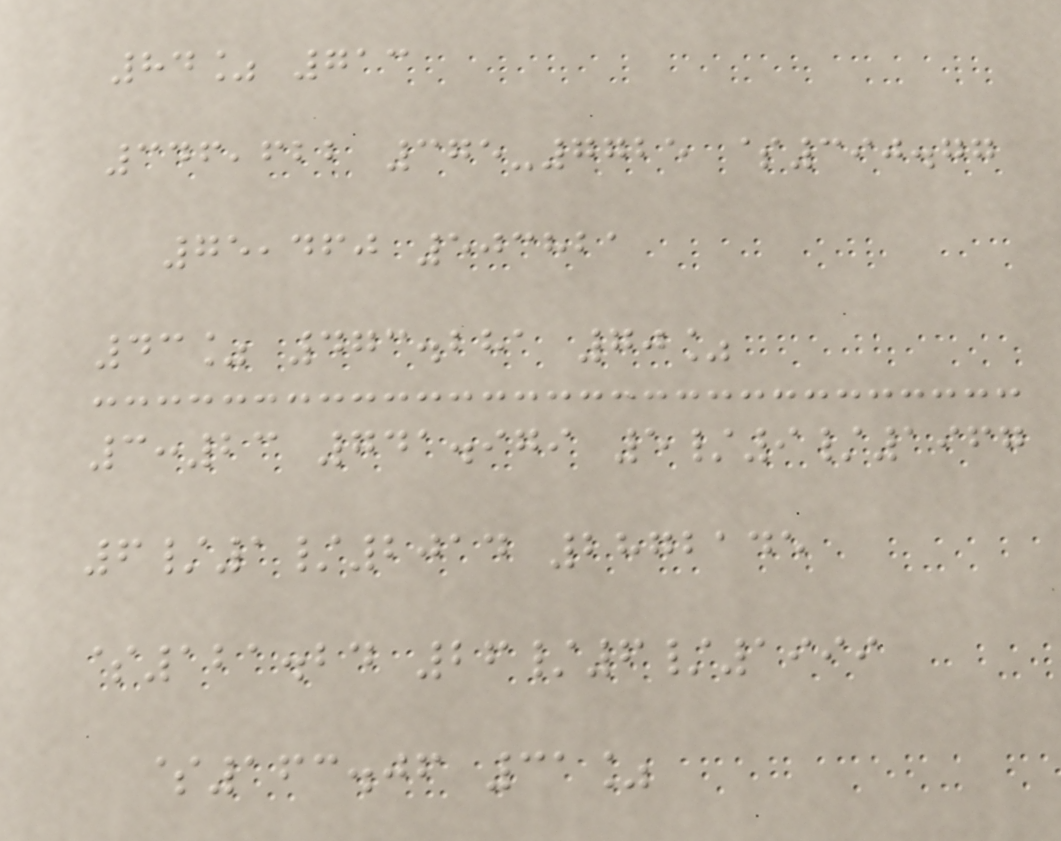84% 713
346,622 375-7725 $390.77
75,460 503821
43% 473.281 70%
3:23 741.979 5/9/1967
6/1/2014 2872145
$121.24 26/6/1999
$163.06 31%
